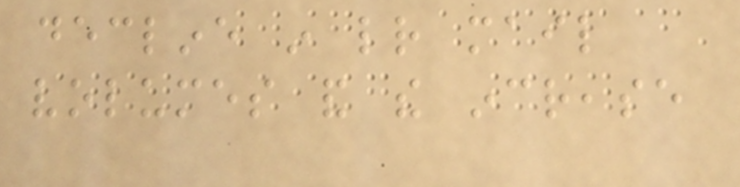decline in letter mail
volumes and the increase
